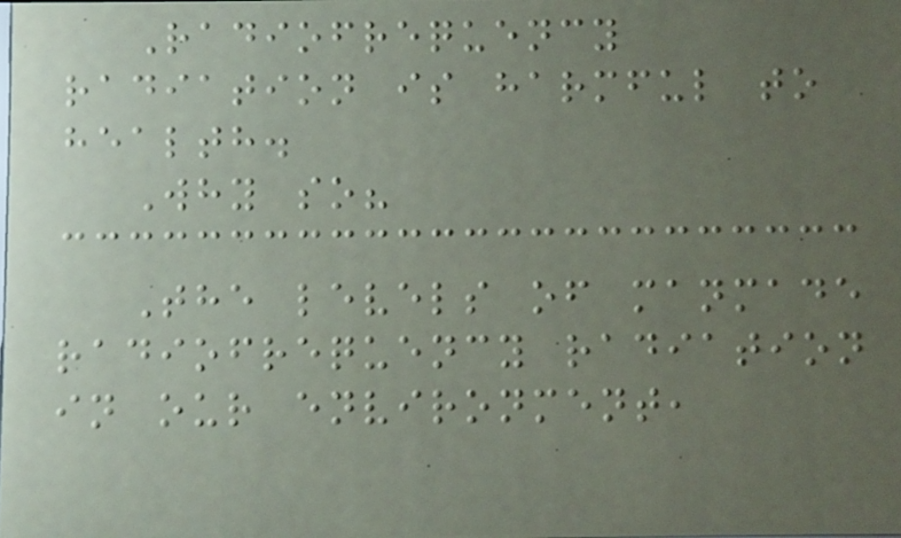Radiofrequency
radiation is harmful to
health.
Why so?
The levels of manmade
radiofrequency radiation
in our environment,
